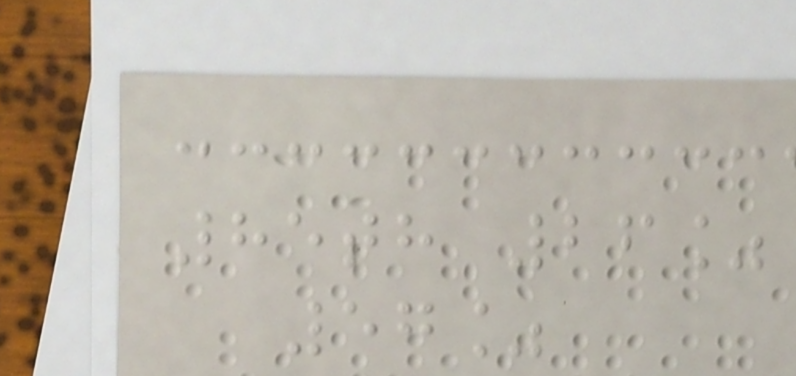85th 26%
57%
